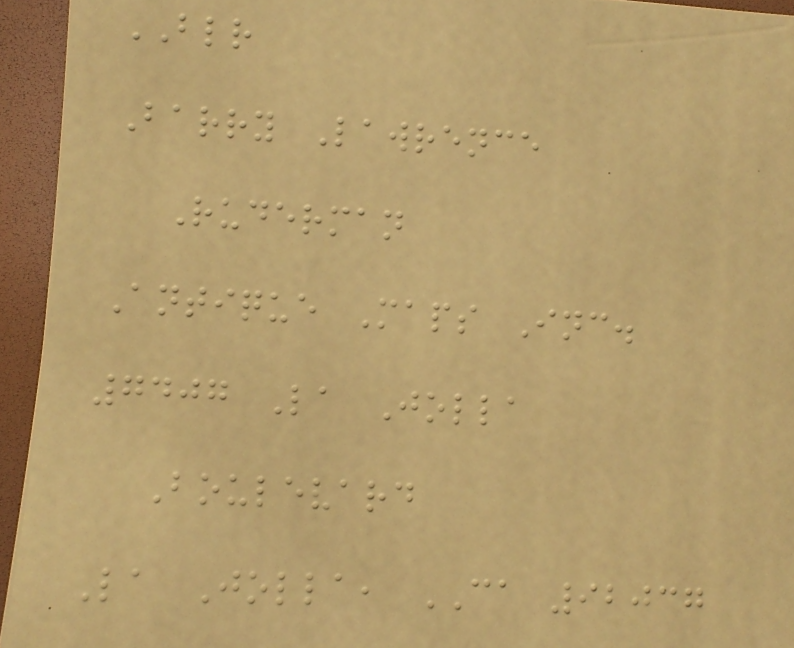BLR
Barry Lawrence
Ruderman
Antique Maps Inc.
7407 La Jolla
Boulevard
La Jolla, CA 92037
